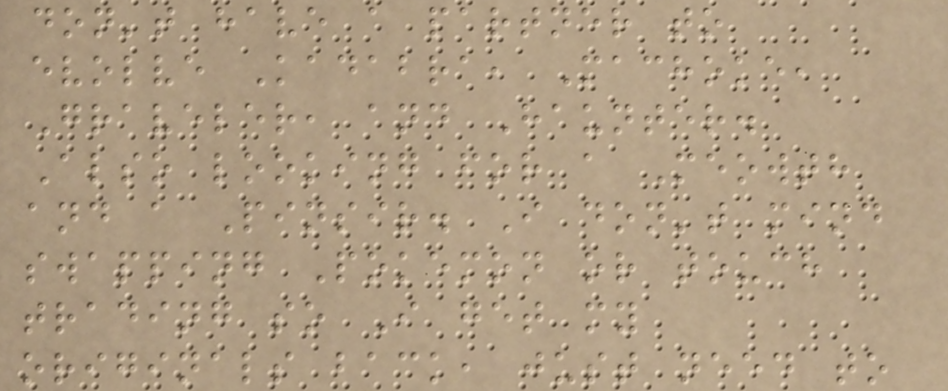don't have a partner to
evolve Kadabra, Machoke,
Graveler, and Haunter.
Also looking for a Meowth
and a Pinsir. I don't mind
swapping Pokemon or touch
trading so I get my
originals back, just need to
